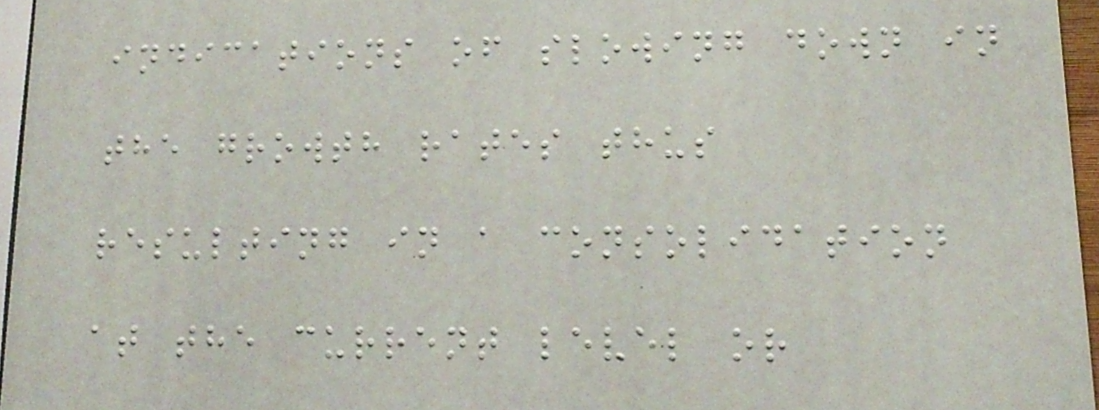indications of slowing down in
the growth rates thus
resulting in a consolidation
at the current level or
